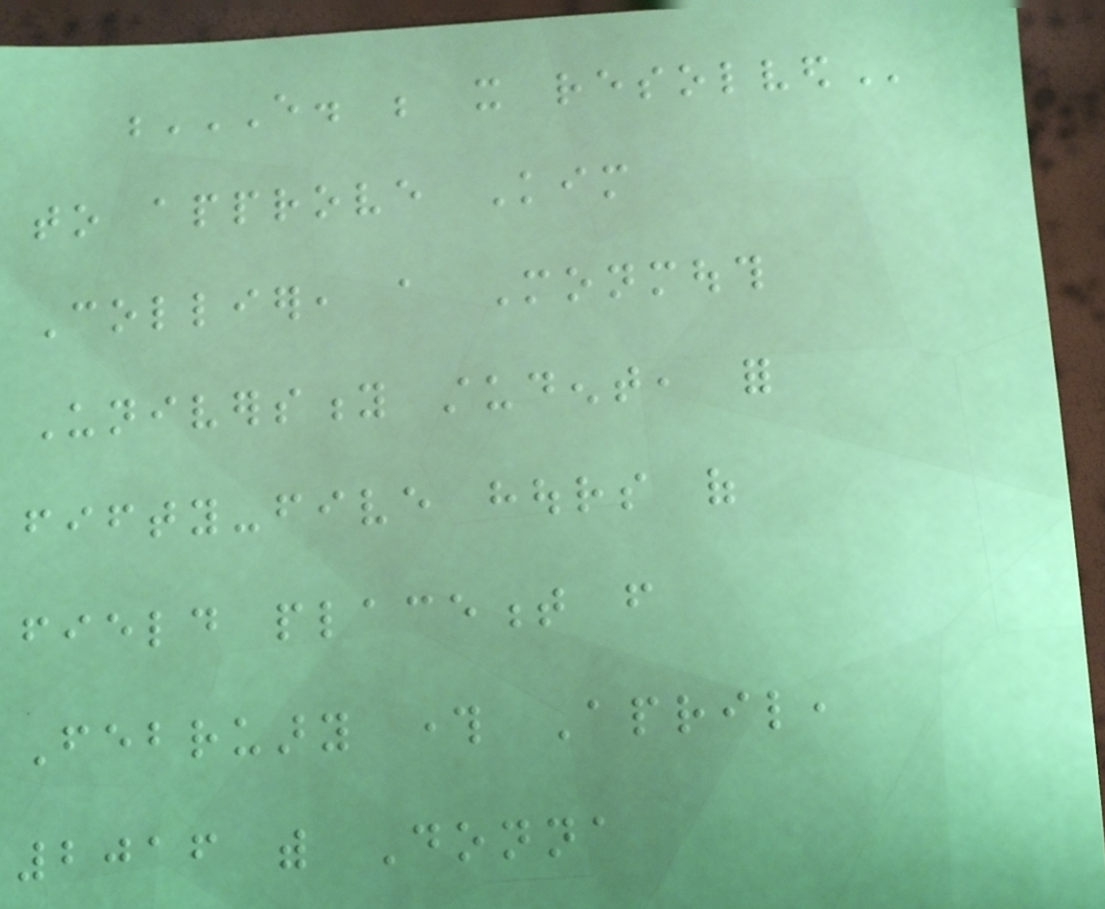E. BE IT RESOLVED
to approve Kim
Collier, a Monmouth
University student, for
fifty-five hours of
field placement from
February through April,
2016 with Donna
